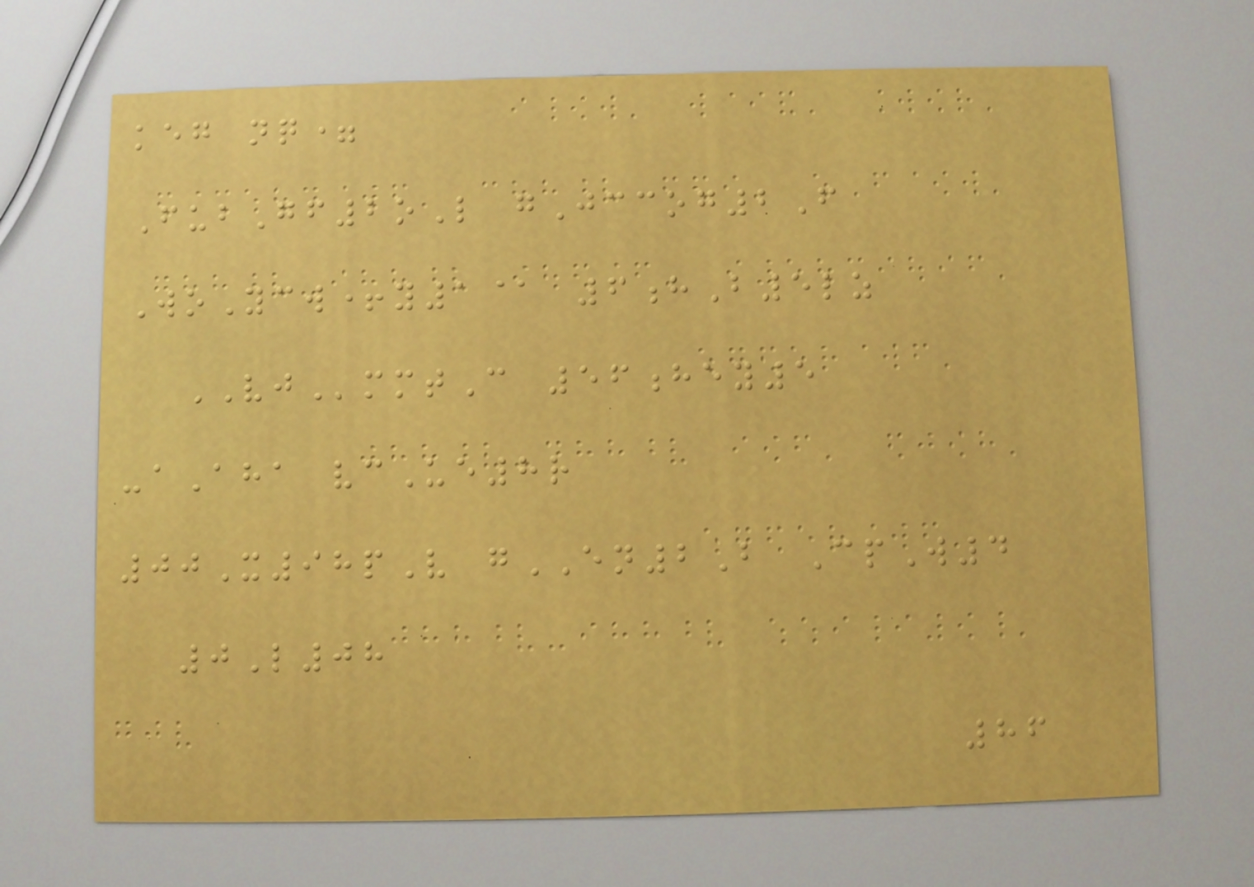keg nq=
FubGf2oL gJccog2F
WoYcw+y1@ 6hB5lz
VJmmtC 56hey5
-aAha vcUe8r
00X98pV gEN2B CpW4
0L08
86
